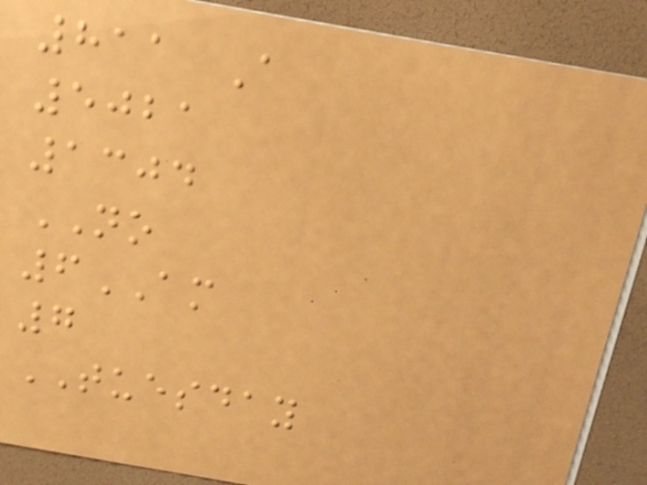811 A
5021
1304
NO
6AM
7
TUESDAY
